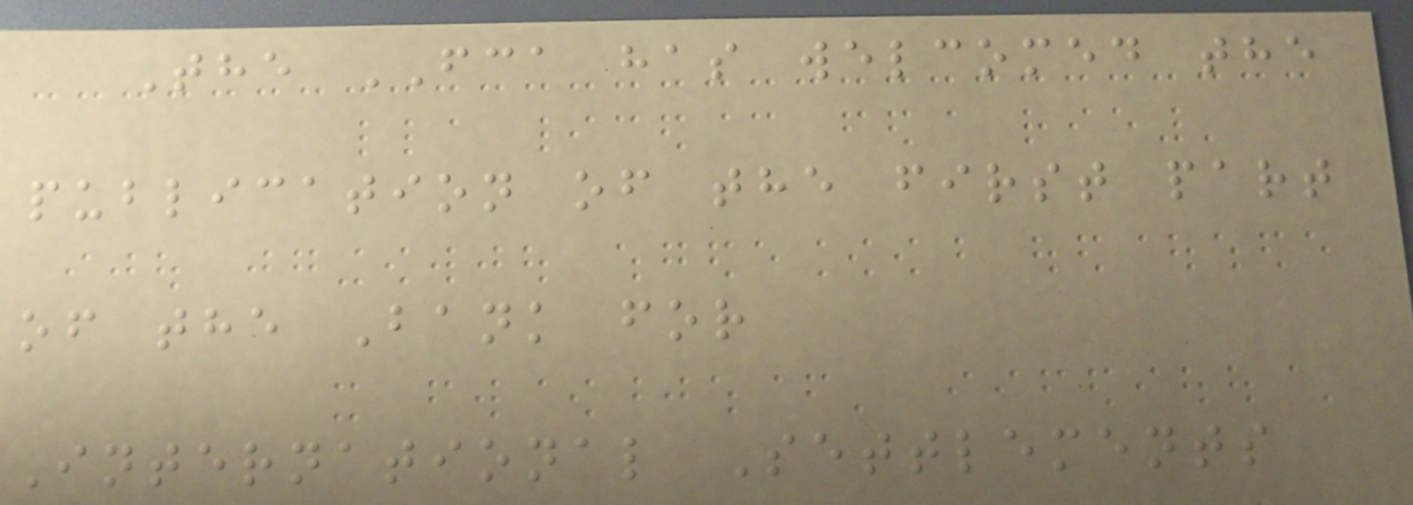The FCA has welcomed the
publication of the first part
of the Bank for
International Settlements
